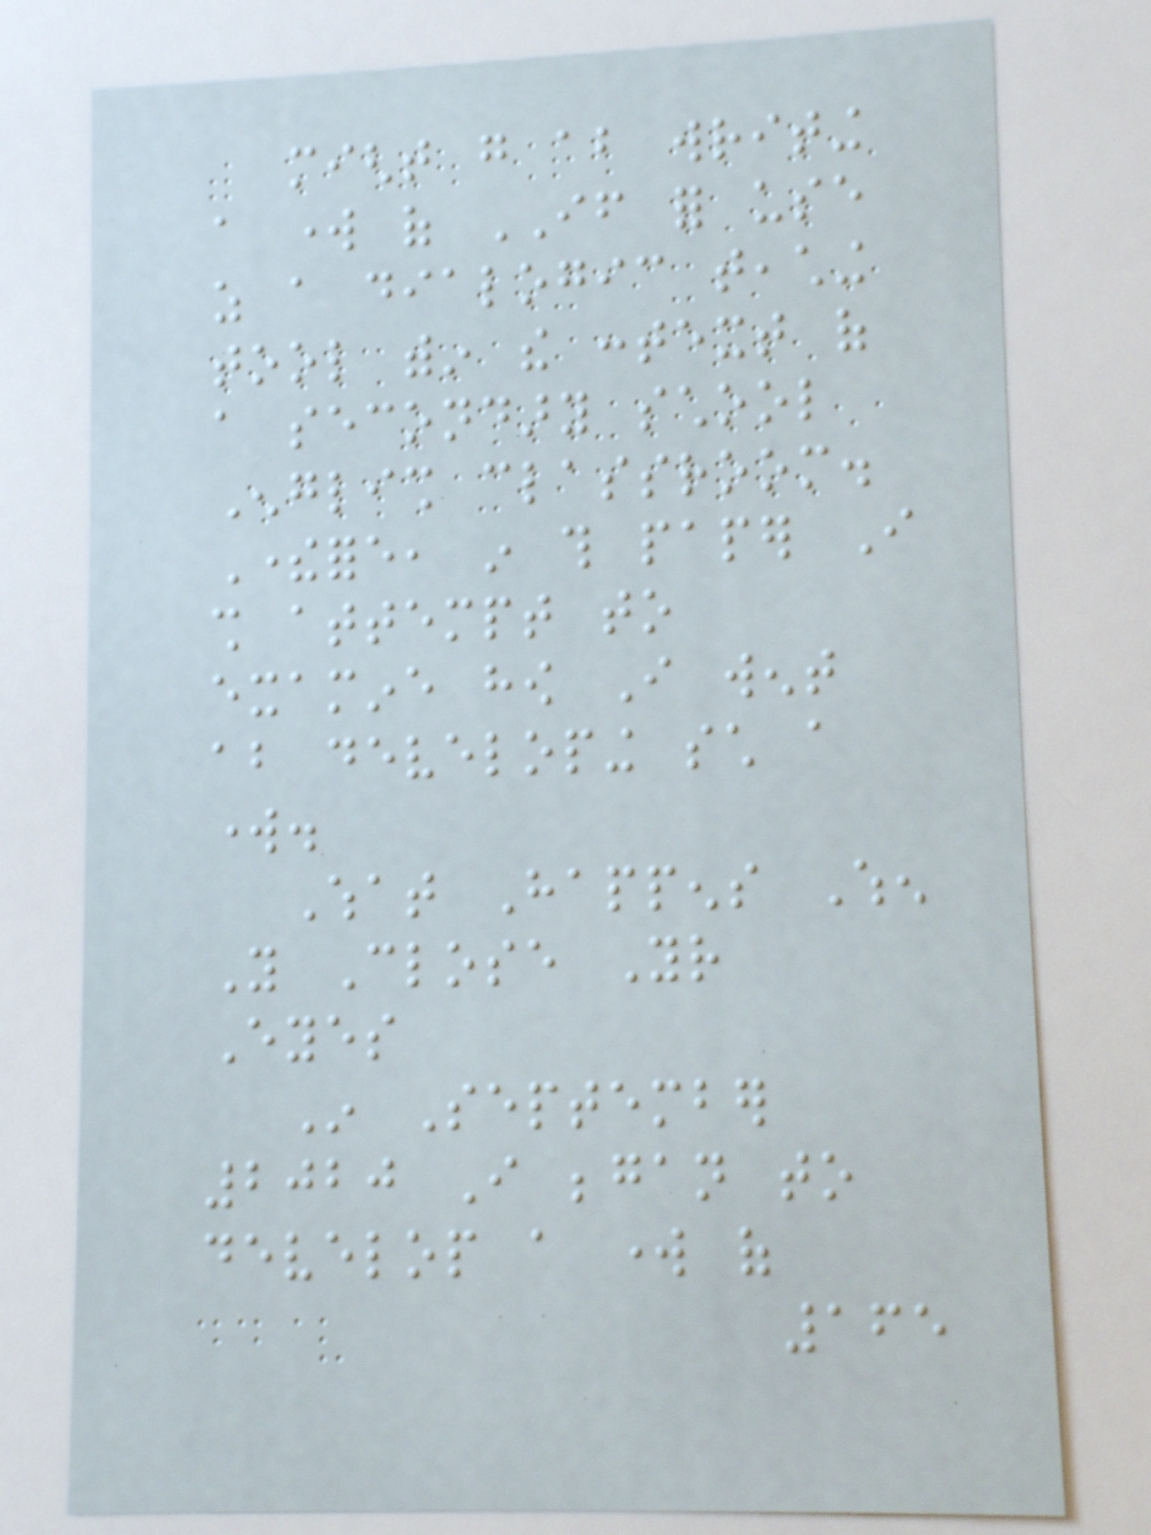might go about writing
a work of IF for use
as a dialogic teaching
tool within the context of
a secondary school
English classroom.
Therefore, in this paper I
shall attempt to
examine how I went
about developing such a
work.
What Happens When
You Close Your
Eyes
In September
2020 I began to
develop a work of
165
